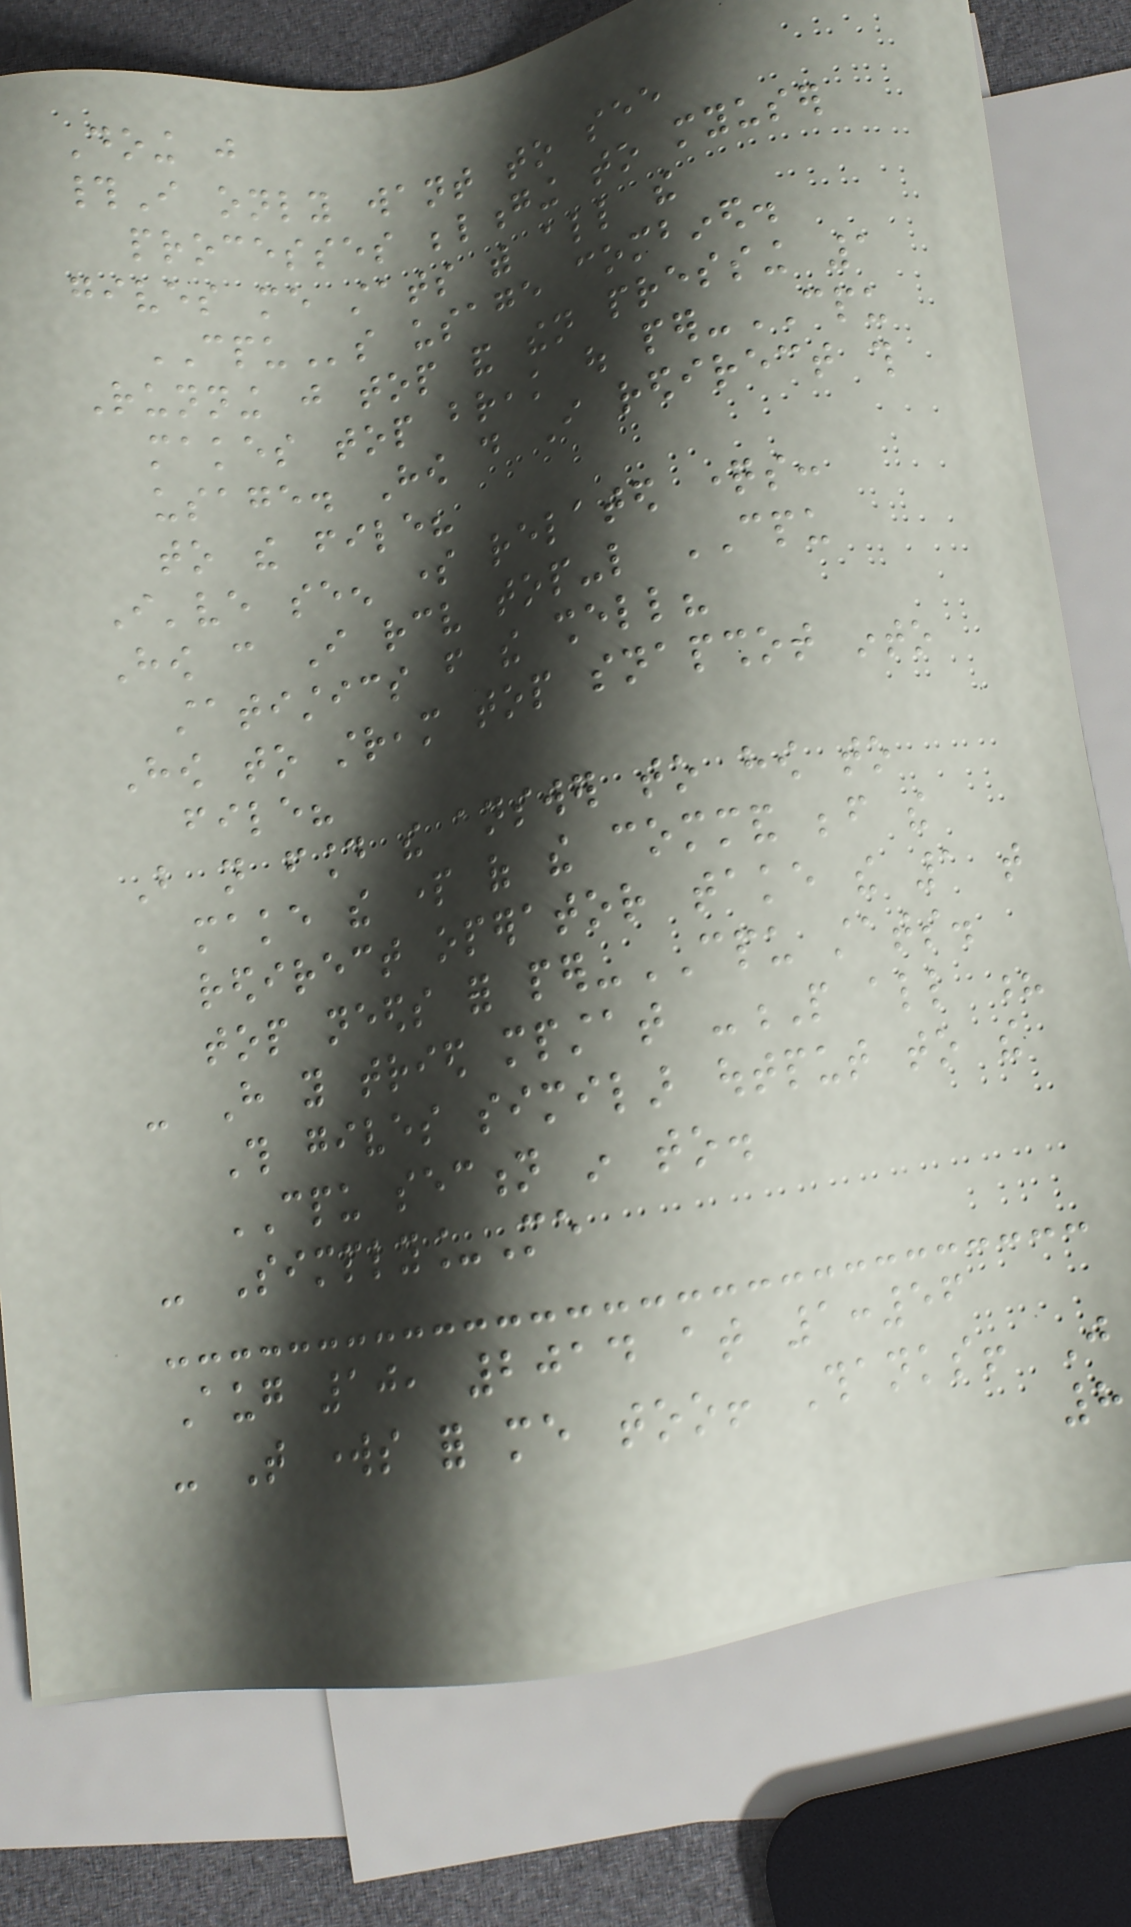Doing just
#I only want to see
processes belonging to myuser
gives me stats with all the
CPUs usage combined.
Running just top and then pressing 1
makes top break out per-CPU
usage. How do I redirect this
to the file?
I've seen some related questions:
How can I receive top-like CPU
statistics from the shell?
How to stream top snapshot into
file?
But not found the answer to how to
make the part of the command before the
redirect operator take the 1 that
top needs for per-CPU stats.
- Have you tried mpstat -P all ?
This gives similar output to the
CPU section in to.
- Simply_Me
Aug 10, 2014 at 1:56
- That works for me too! Thanks! Just
8
